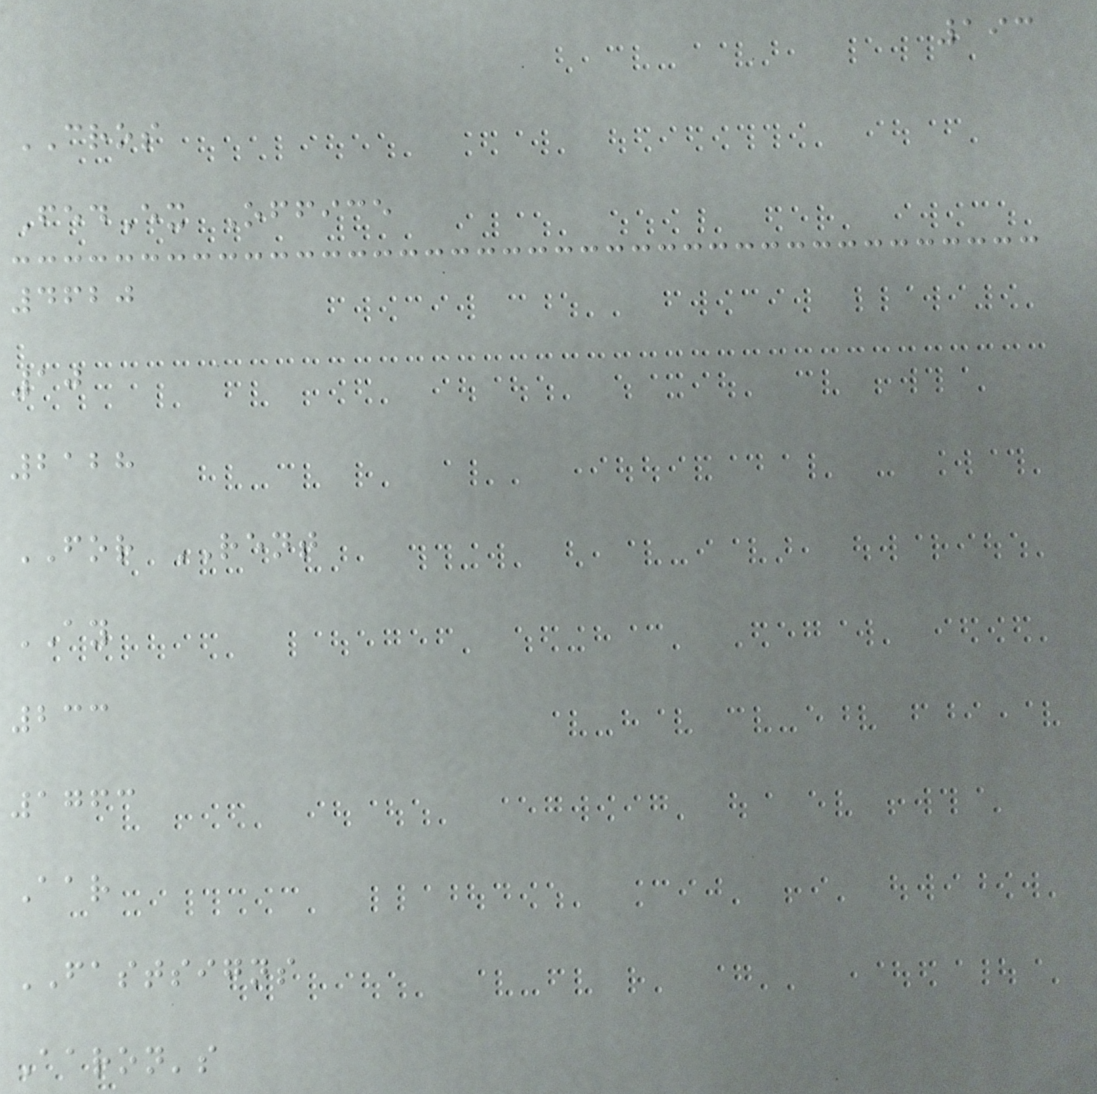193
CROS
FedEx Office
4620
10
2128
FOR RENT
AY
233
1763
Aar
FASTSIGNS
Aaron's
